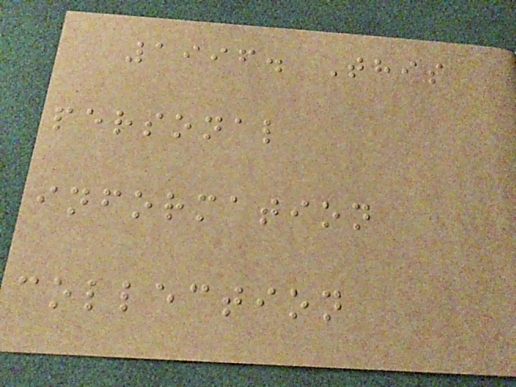1996. This
personal
information
collection
